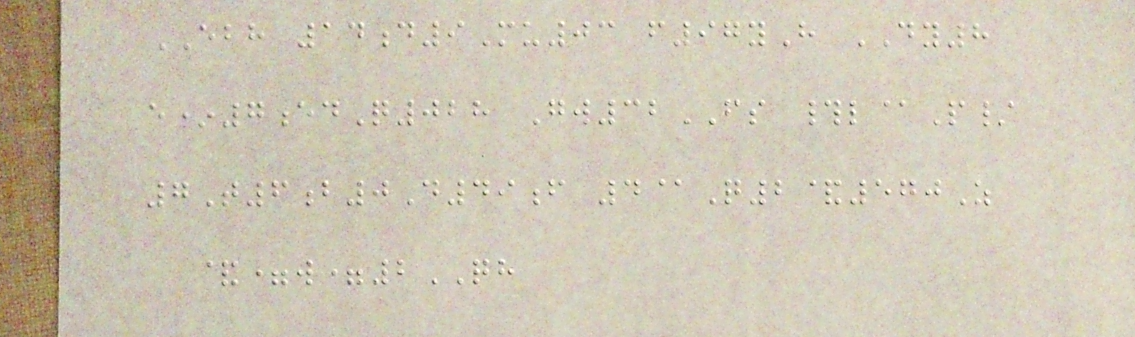EBH 14d9Mu03 f97yH DY8
e*7edQ028 Gw32FS #l@P/
7T6b0D49f 4@Q2&570Z
&=w=2QH
